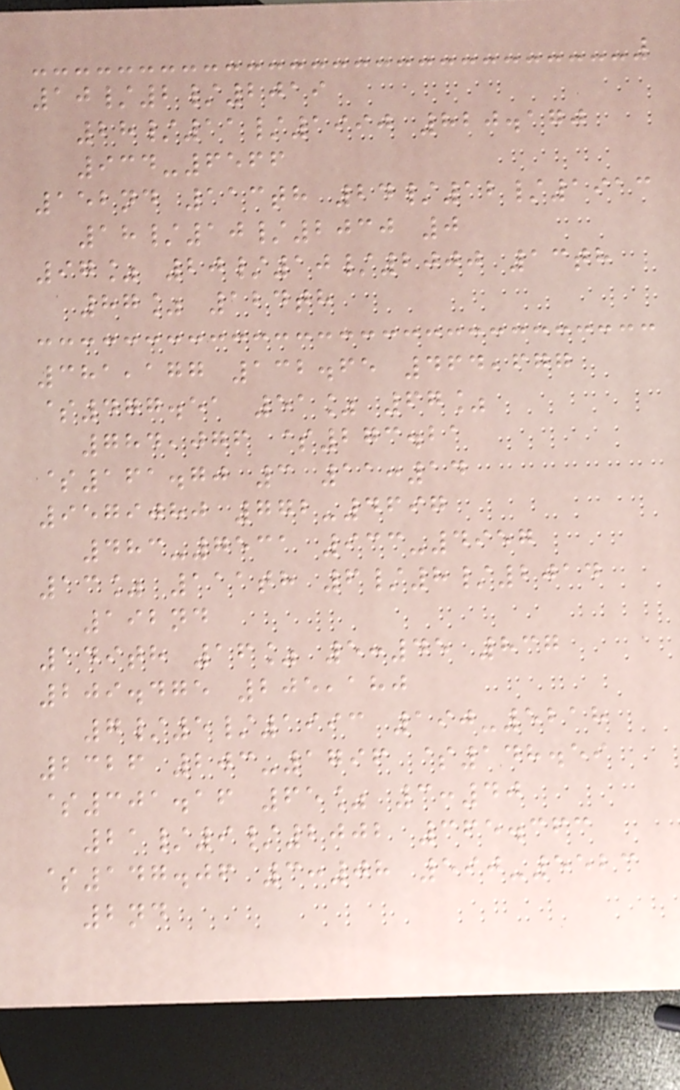10/2/2019
28/11/1990 820.170
934-6566
152nd 113th 24/12/1913
18/10/2030 0
97% 20/10/2000 13th
87% 124th
381,177 132.65 464,677
$477.51 51% 67%
784,076 $273.21
$161.70 3 11:14
9579080 772-4697
483-7531 933-4957
13% 111th 6/8/2014
192nd
149th 16% 5:45 837
209.475 205,180
7/5/1993 190-5218
2326 203-1796 $148.59
$301.16 65% 3:40
21/9/2002 365.363
$147.06 3:08 590-5523
2nd
